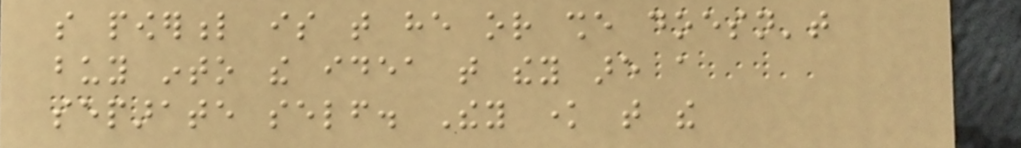so powerful is that he or she doesn't
buy into the idea that they are a
separate self. They know that the
